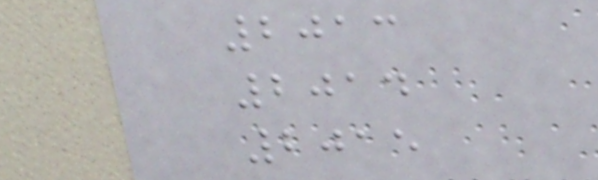2013
2014
2015
